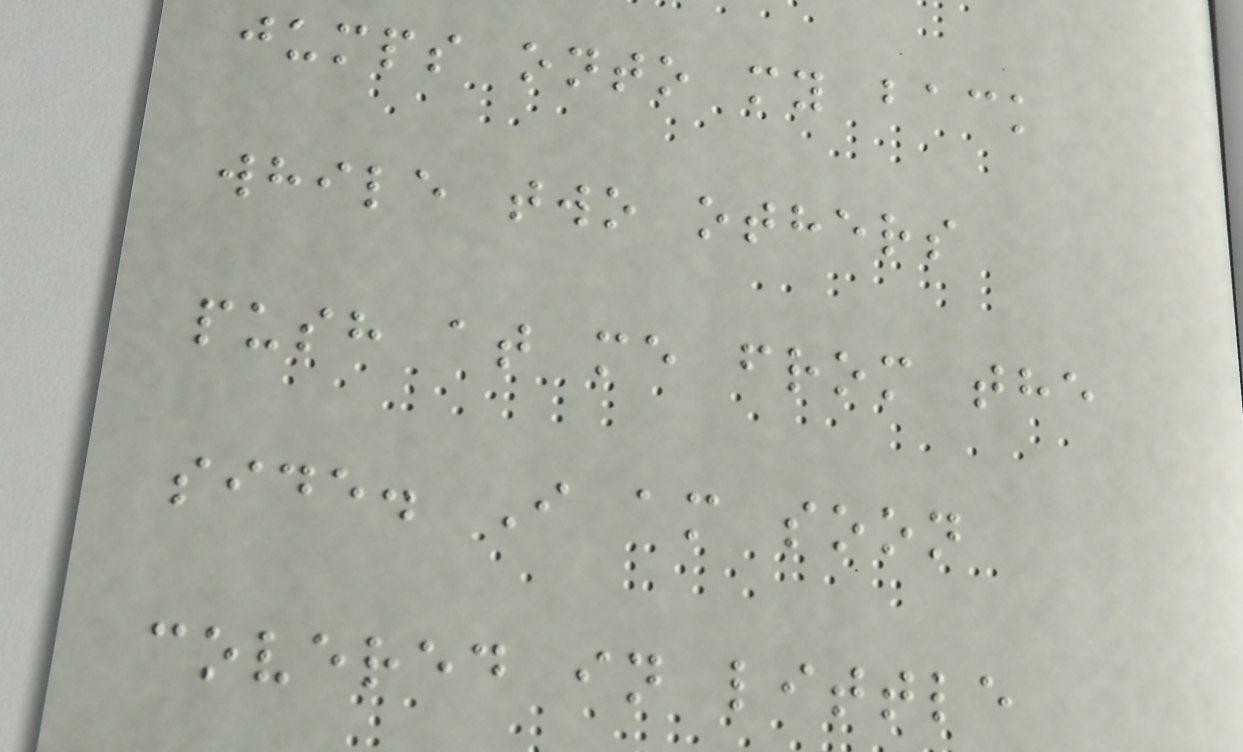jumps onto my back
while two others
push at me from the
side. I am soon
covered in little
